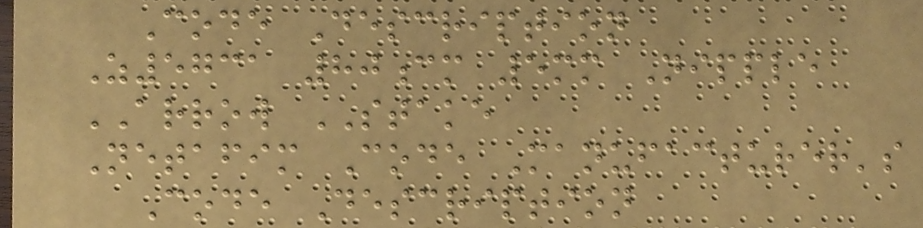Code Description
Z5731 80cm 5mm Nipple
ARROW STAKE
Netafim Code Manufacturer's
Code Description
